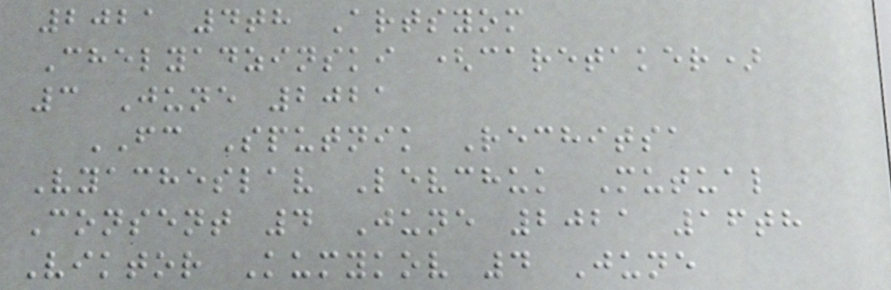2021 4th Artsyom
Chelyadzinski (caretaker)
3 June 2021
FC Sputnik Rechitsa
Vyacheslav Levchuk Mutual
Consent 4 June 2021 16th
Viktor Kumykov 4 June
